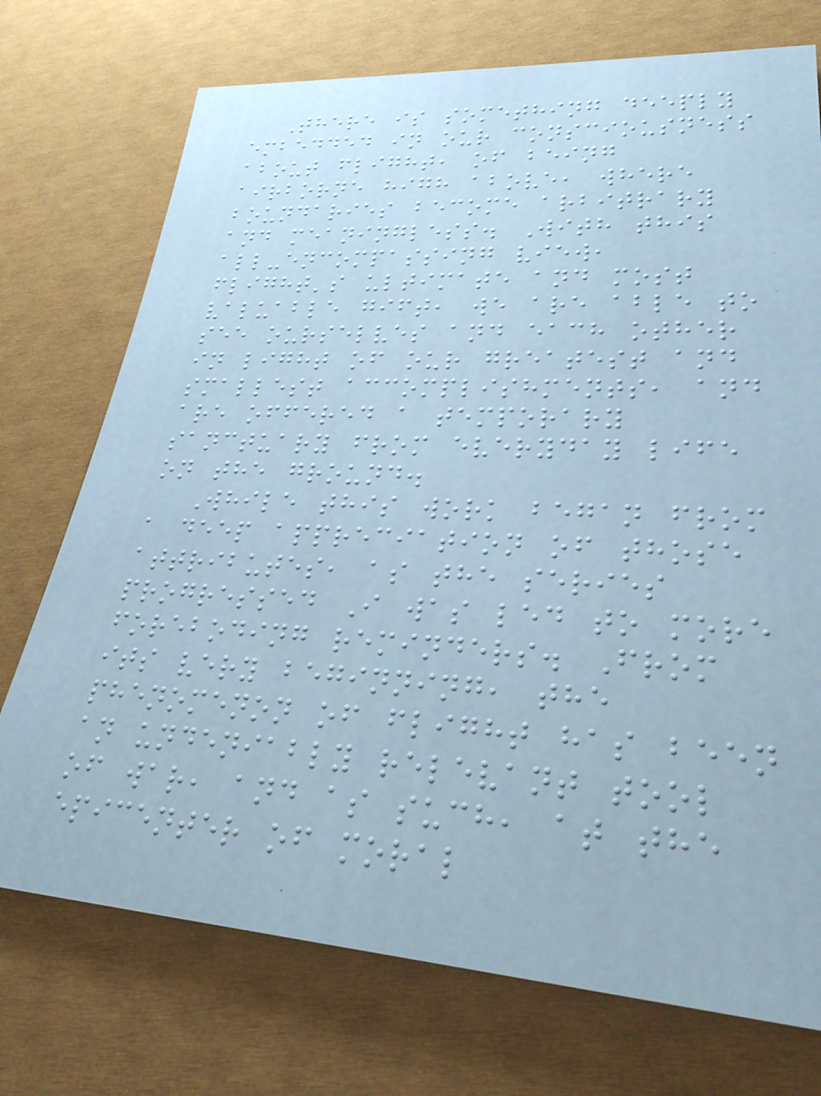There is something deeply
embedded in our consciousness
about flight, of being
airborne high above, where
boundaries become arbitrary
and meaningless. With this
all-encompassing view,
flight's ultimate and most
valuable gift, we are able to
see ourselves and each other
in light of our greatest and
smallest accomplishments, and
are offered a temporary
sanctuary from everyday life
on the ground.
While this work began from
a deep appreciation of those
attributes, as the series
progressed I was led to more
foreboding reminders. From
its very beginning, the
phenomenon of flight has been
an undeniably relevant tool
of war, and as such, at the
epicenter of moral
